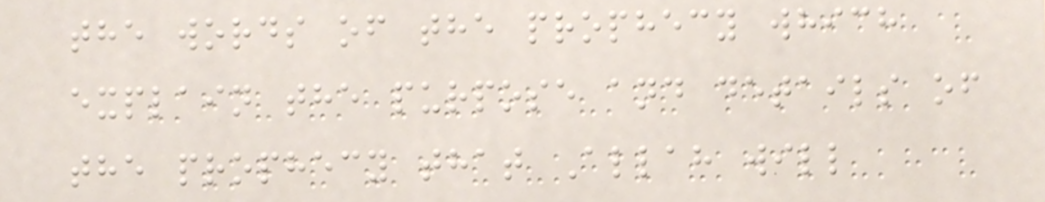the words of the prophecy which
explain the purpose and details of
the prophecy that Allah will
